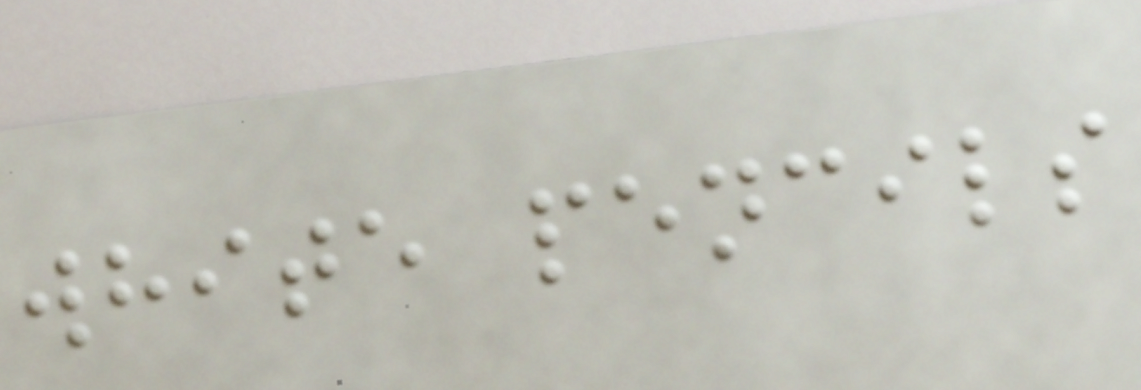white pencils
